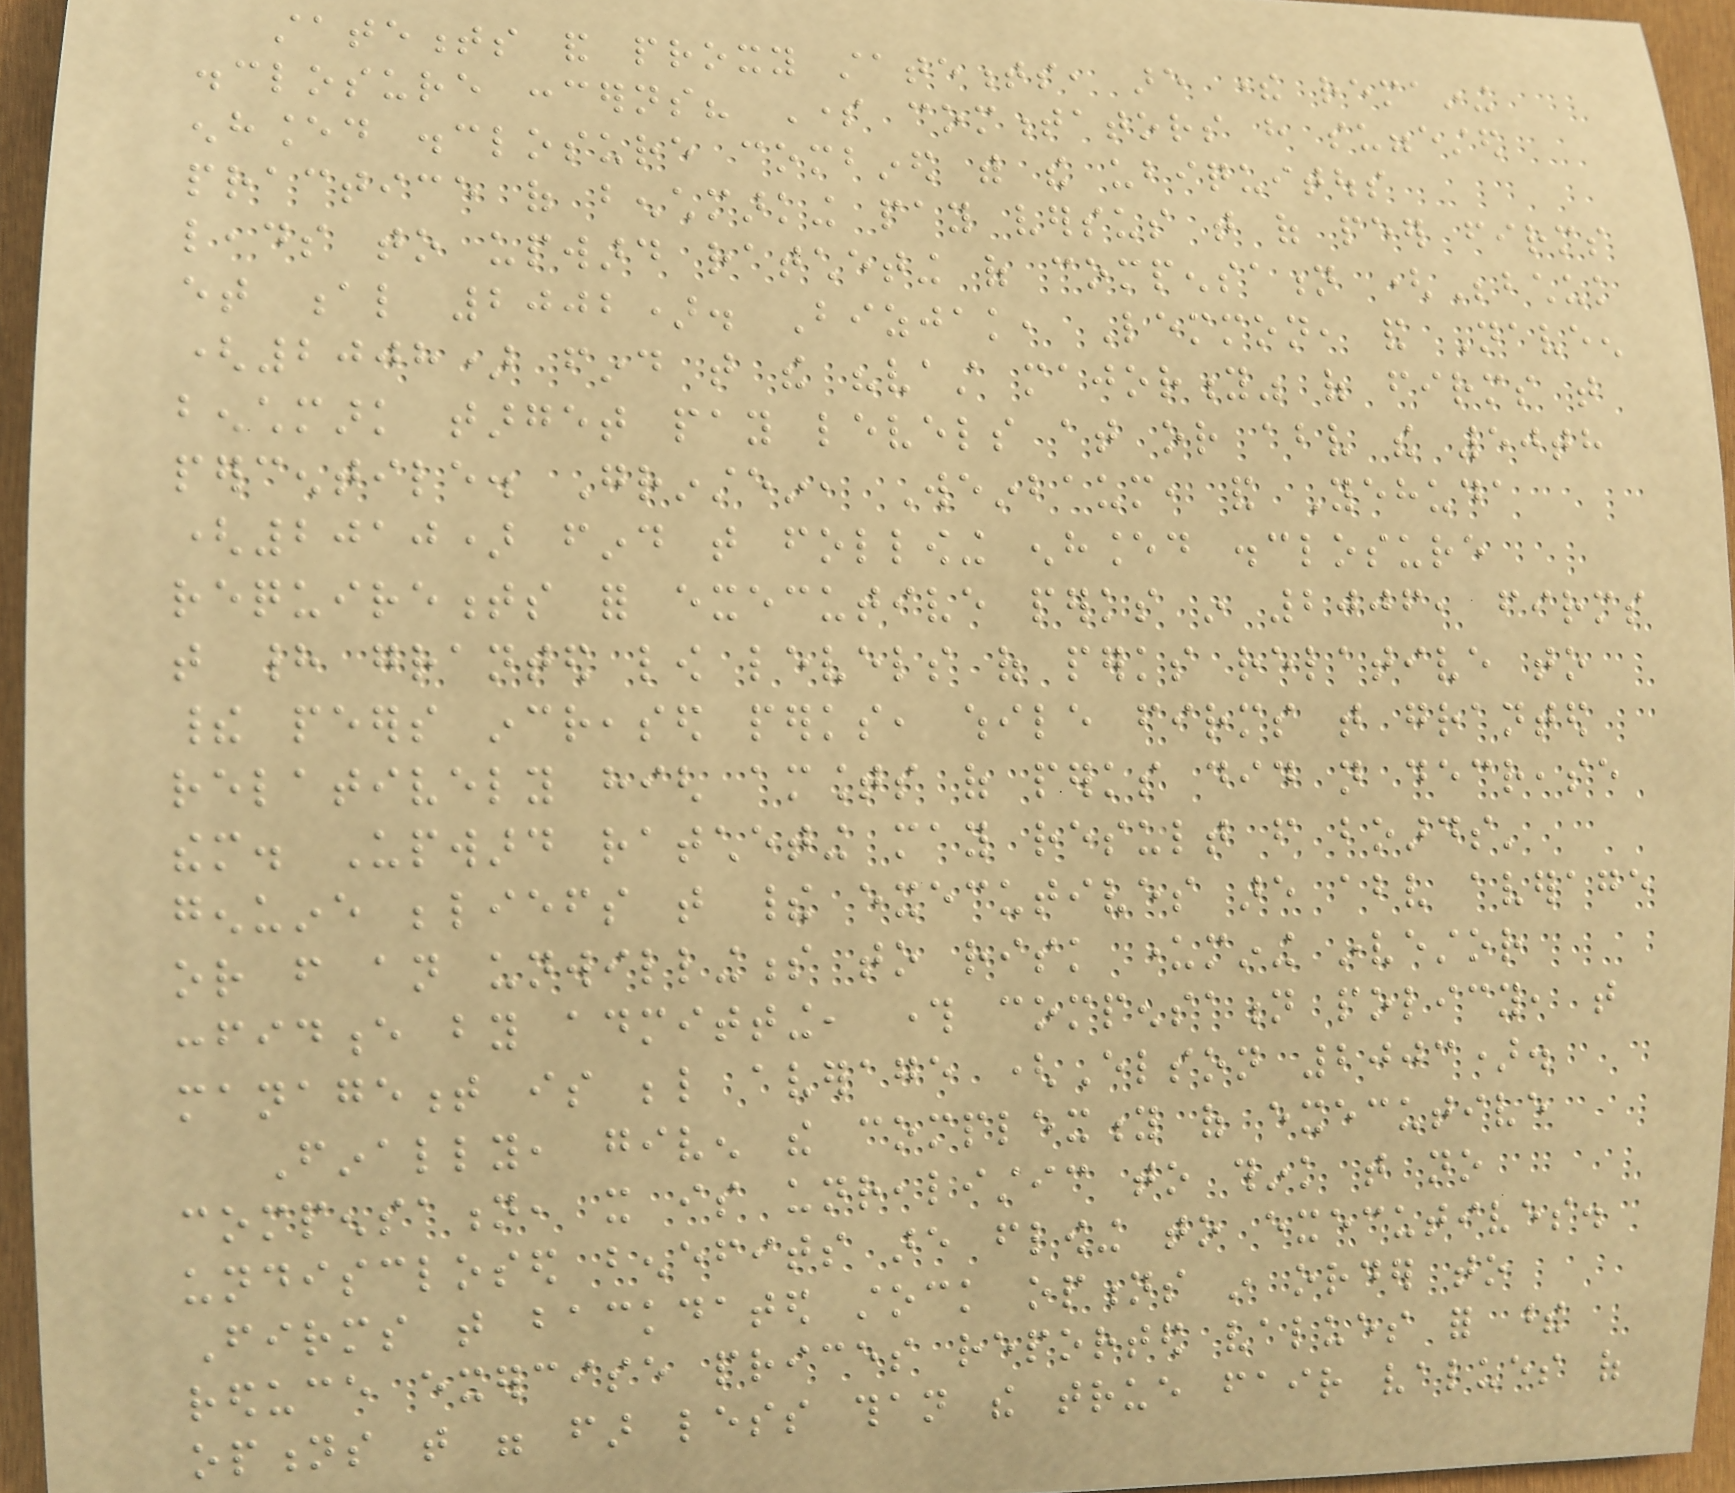statements and proxy statements, are there remaining
disclosure concerns? Some commentators have suggested
enhanced disclosure combined with the ubiquitous
practice of benchmarking pay versus that of peer firms
leads to upward ratcheting of compensation (Bebchuk
et al 2002). Bizjak, Lemmon, and Naveen
(2008) find that the "vast majority" of firms that
benchmark target pay levels at or above the 50th
percentile. Grinstein, Weinbaum, and Yehuda
(2010) find that following enhanced disclosure
requirements for executive perks in 2006, firms
that had granted low levels of perks relative to
their peers increased perks, while firms that granted
relatively high amounts of perks did not decrease
them. Upward ratcheting may result from boards'
genuine beliefs that their executives are above average
or from an unwillingness to risk undermining investor
confidence by admitting, through compensation policy, that
management is below average (Elson 2003).
Finally, given the complexity of executive
compensation, it is unrealistic to think that no
undisclosed benefits are flowing to executives.
Firms that backdated stock options in order to
reduce exercise prices reported values for these
options that were far less than the true fair values of
